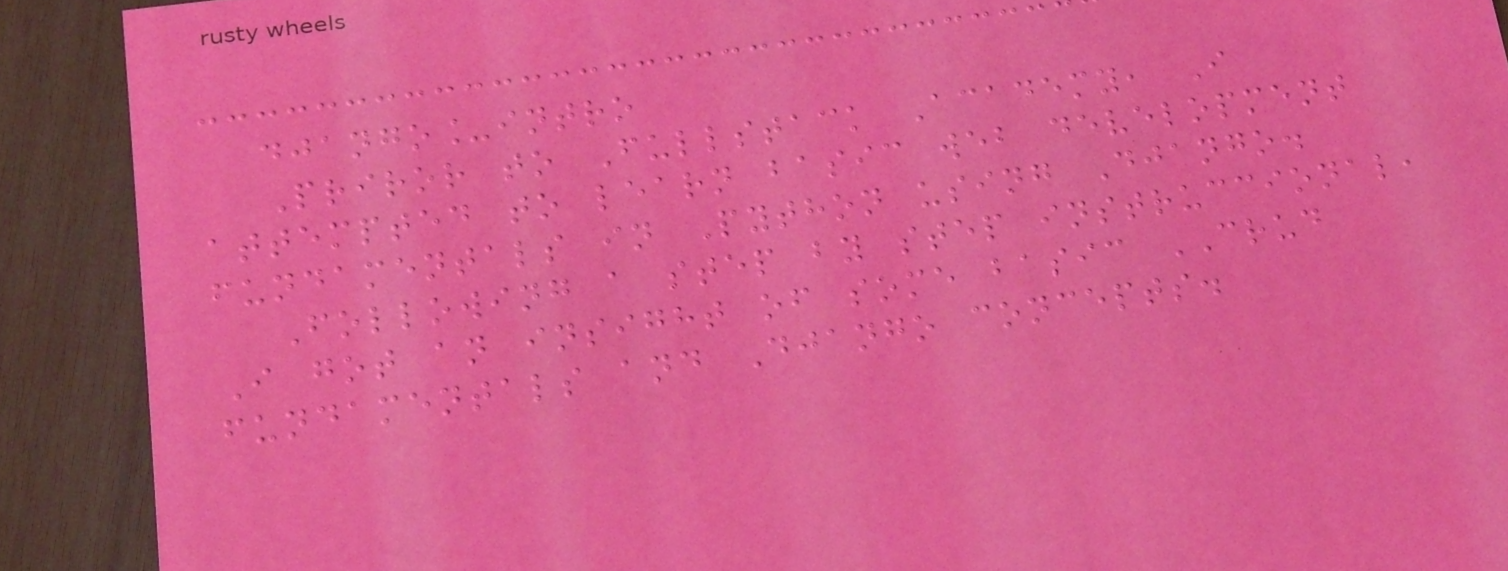django_intro
Priror to Fullstack Academy, I
attempted to learn basic web development
fundamentals in Python using Django.
Following a step by step instruccional,
I got an insight of some basic CRUD
fundamentals and Django concepts.
